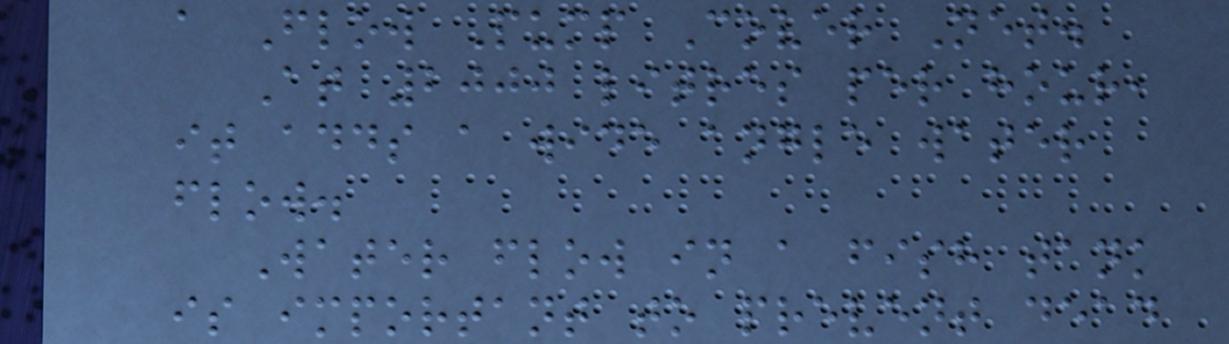a Flow Pump Cover Net.
At 2000 litres per hour,
it adds a wide angle water
flow.
Water flow in a fish tank
is important to prevent dead
